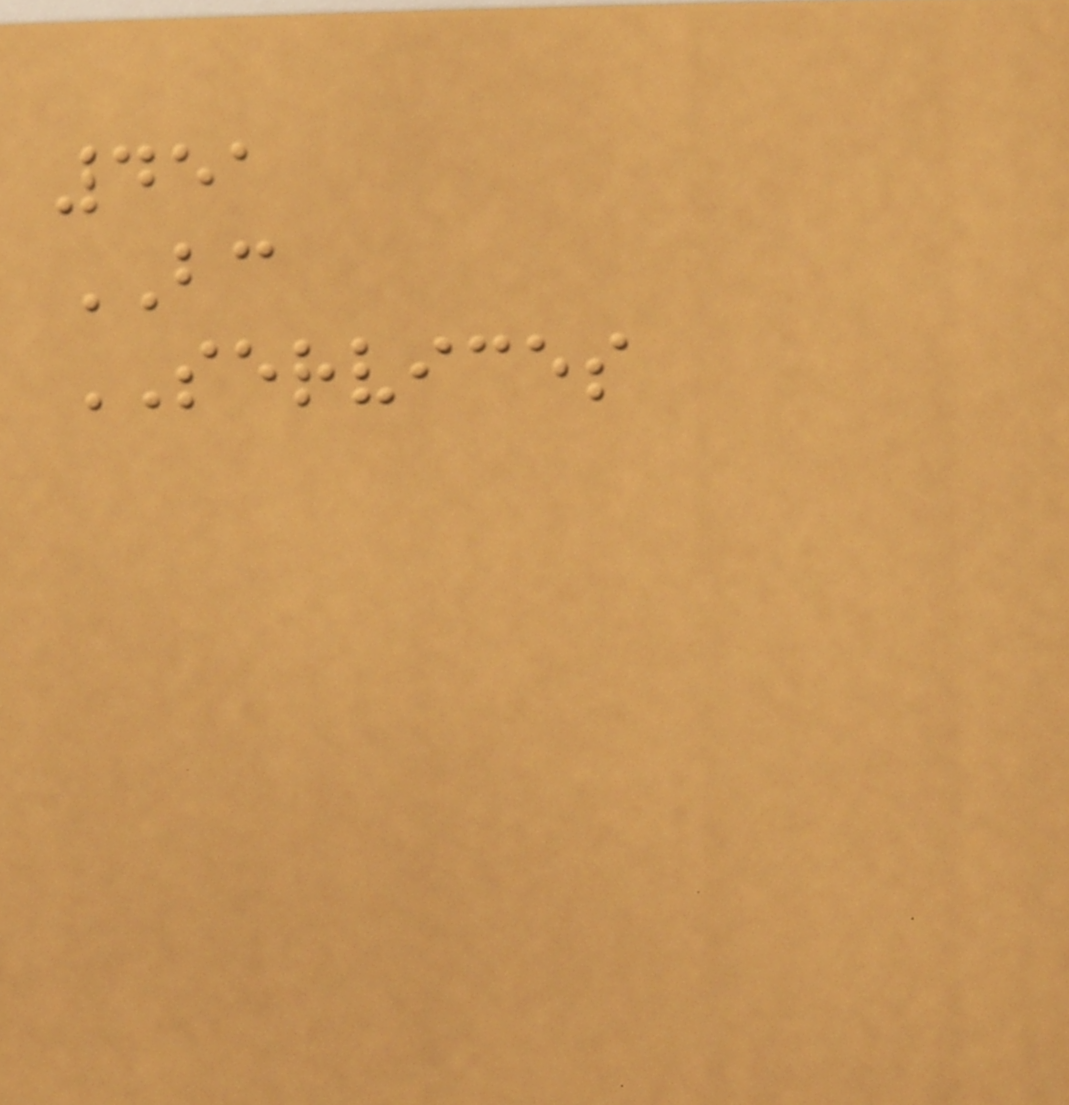451
BC
SERVICES
